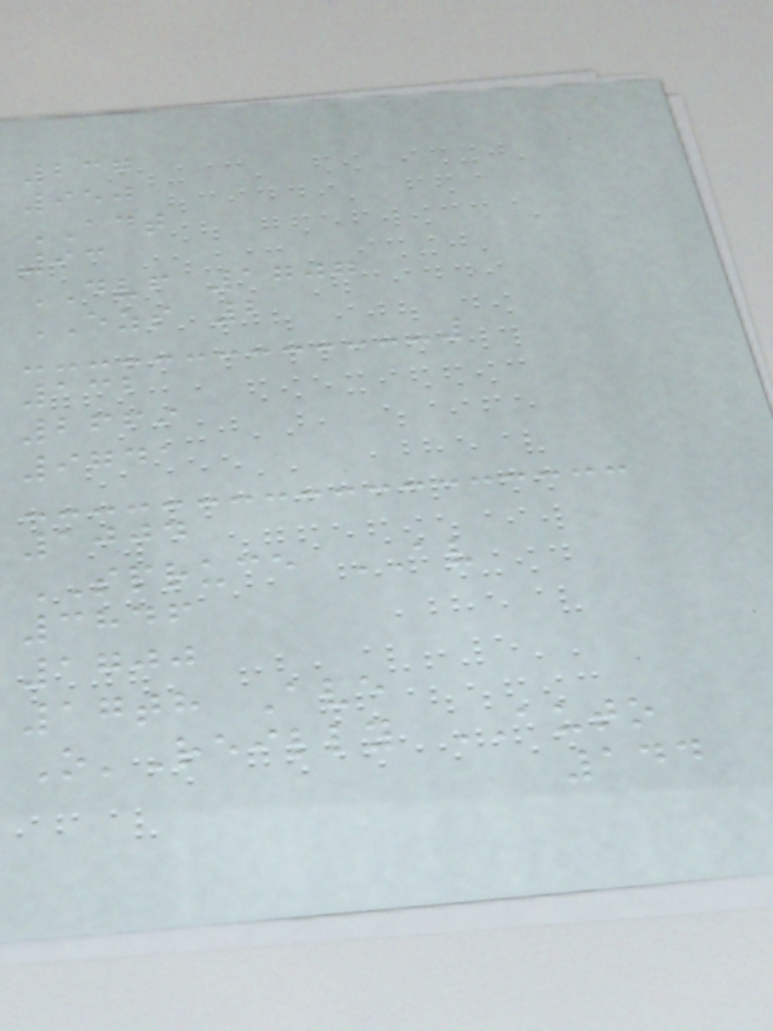237
950
ADT
93
DVF 1707
EZS 2
132
2669
9741
1004
SPRUCE AV
3846
1700
17th Ave
O'Reilly AUTO
144
